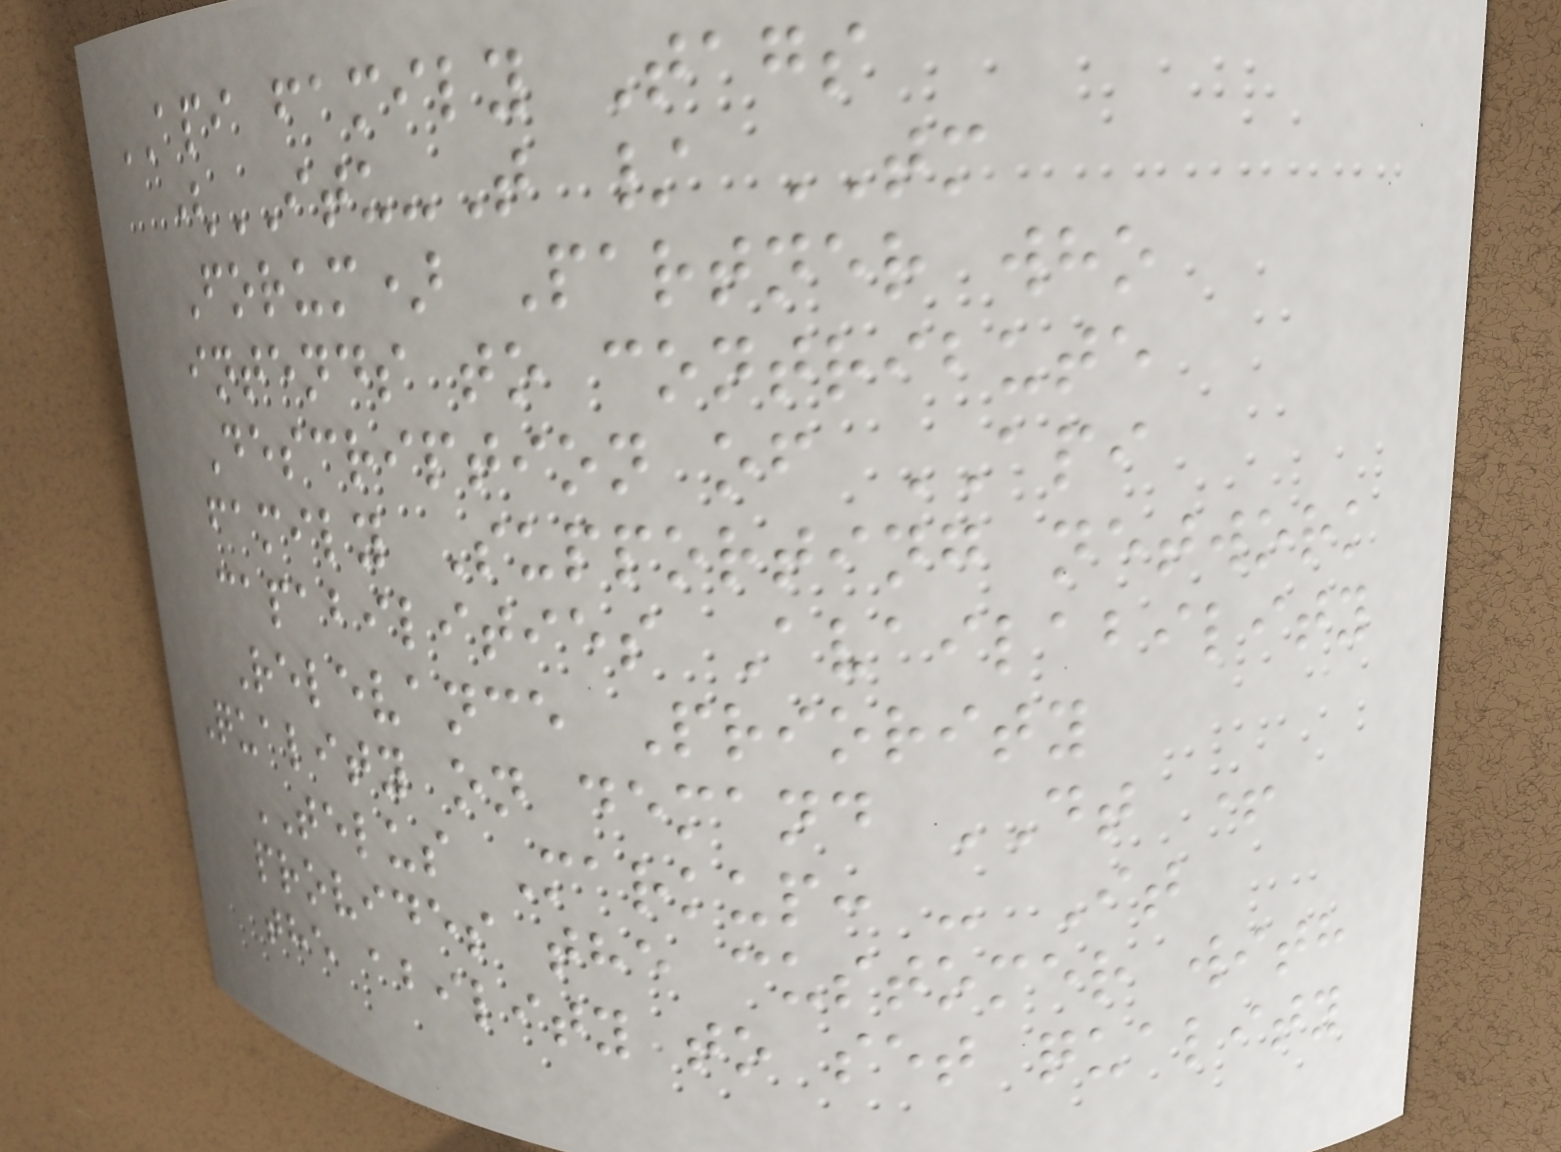API family Tags
(ITU-T / TM
Forum) Partner who
intends to contribute
Description of API
family Supporting network
capabilities Availability
Relevance Priority
Quality on demand DT +
TELUS Markup: - It
provides the customer with
the ability to set quality
